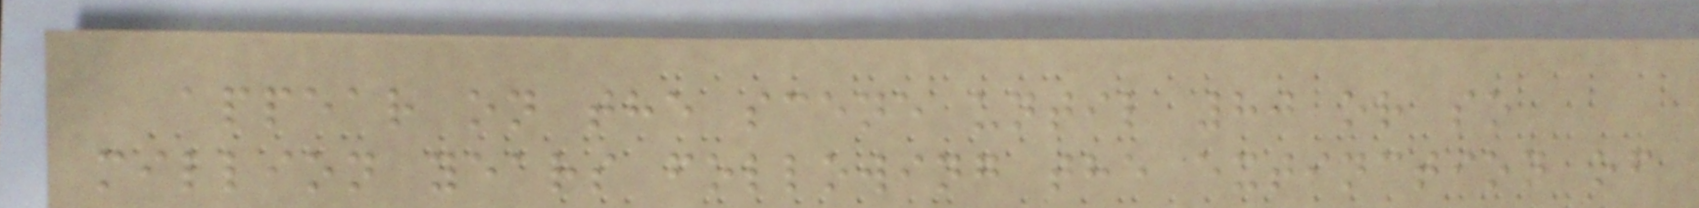appear on the scene until 80 or so
million years following the extinction of
